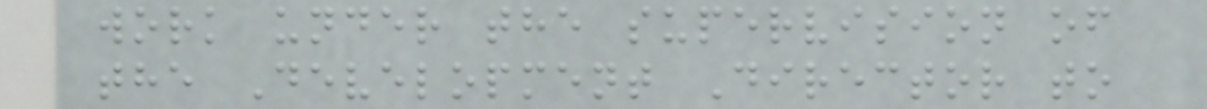work under the supervision of
the Development Director to
